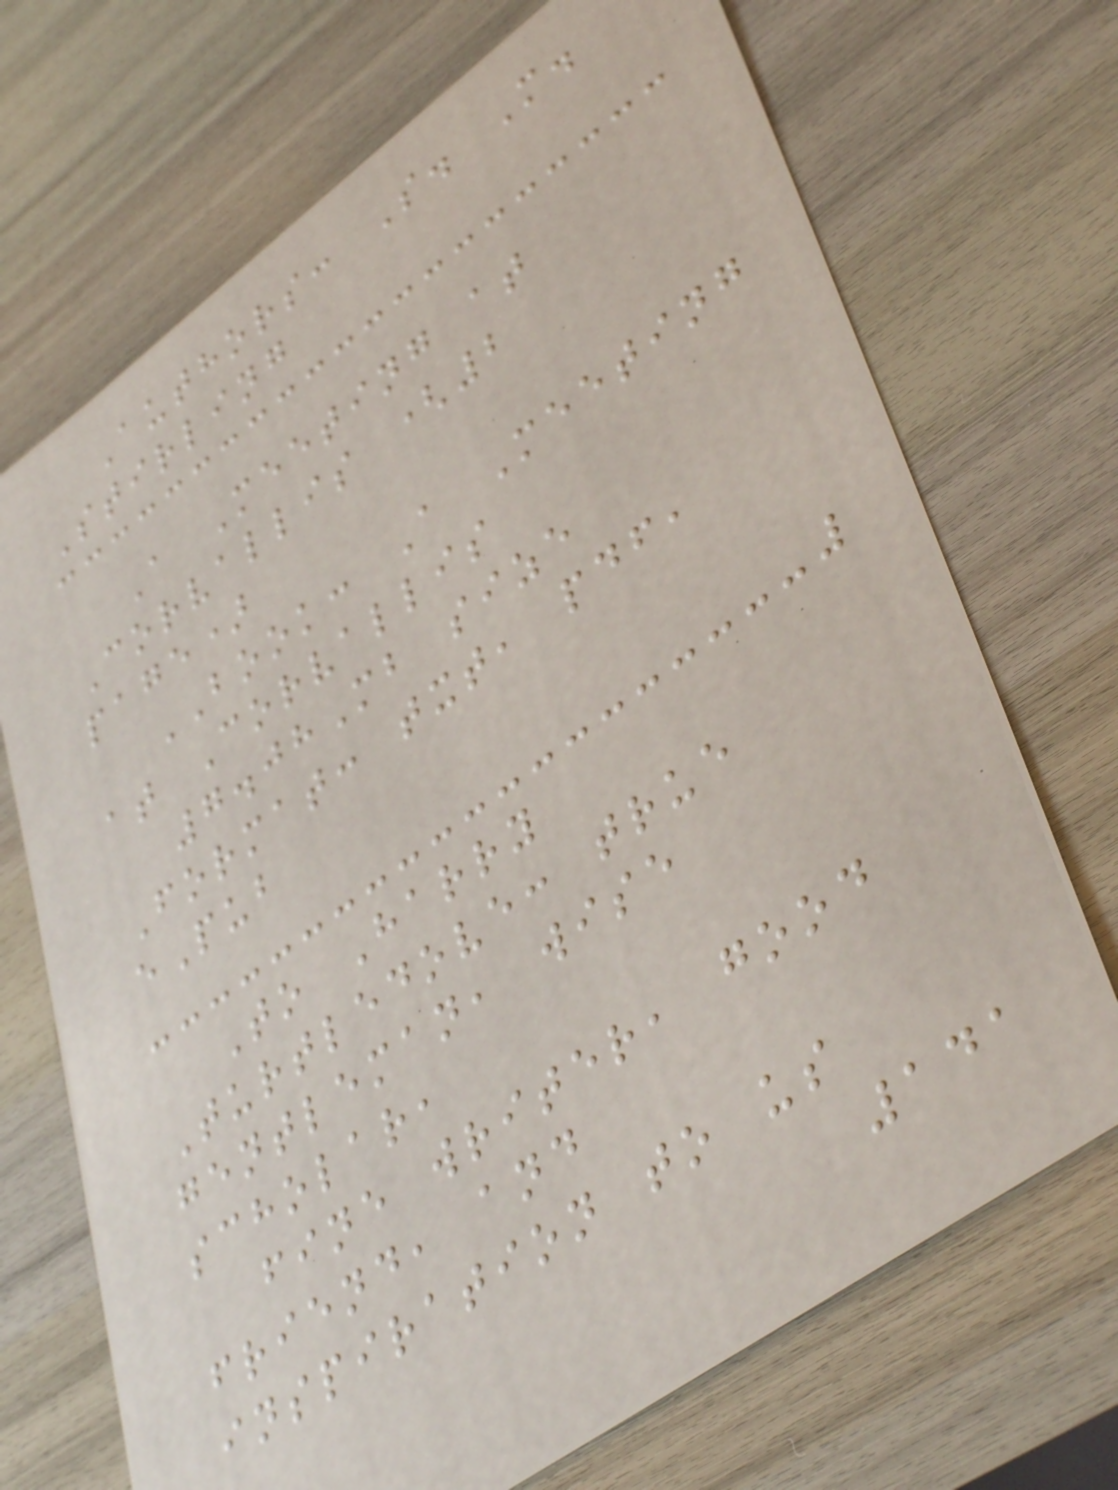Authors: S. M.
Stirling
A Meeting at
Corvallis (2
page)
BOOK: A Meeting
at Corvallis
7.08Mb size
Format: txt, pdf,
ePub
To Harry
Turtledove: true
gentleman, wise
scholar,
fine writer, good
friend, and
inspiration to us
141
